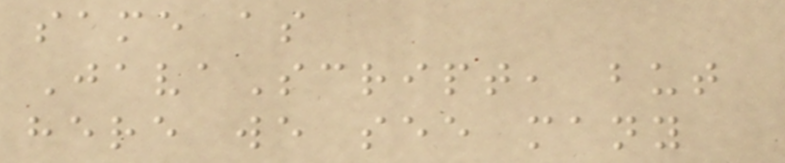same as
JavaScript, but
here we see many
